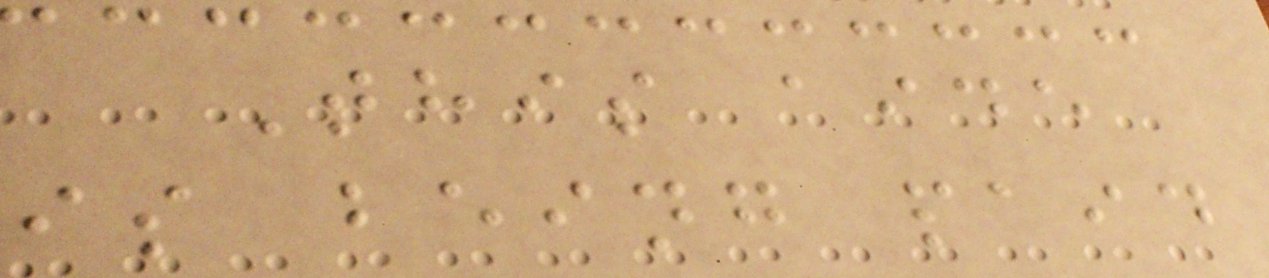This aide
is being paid
